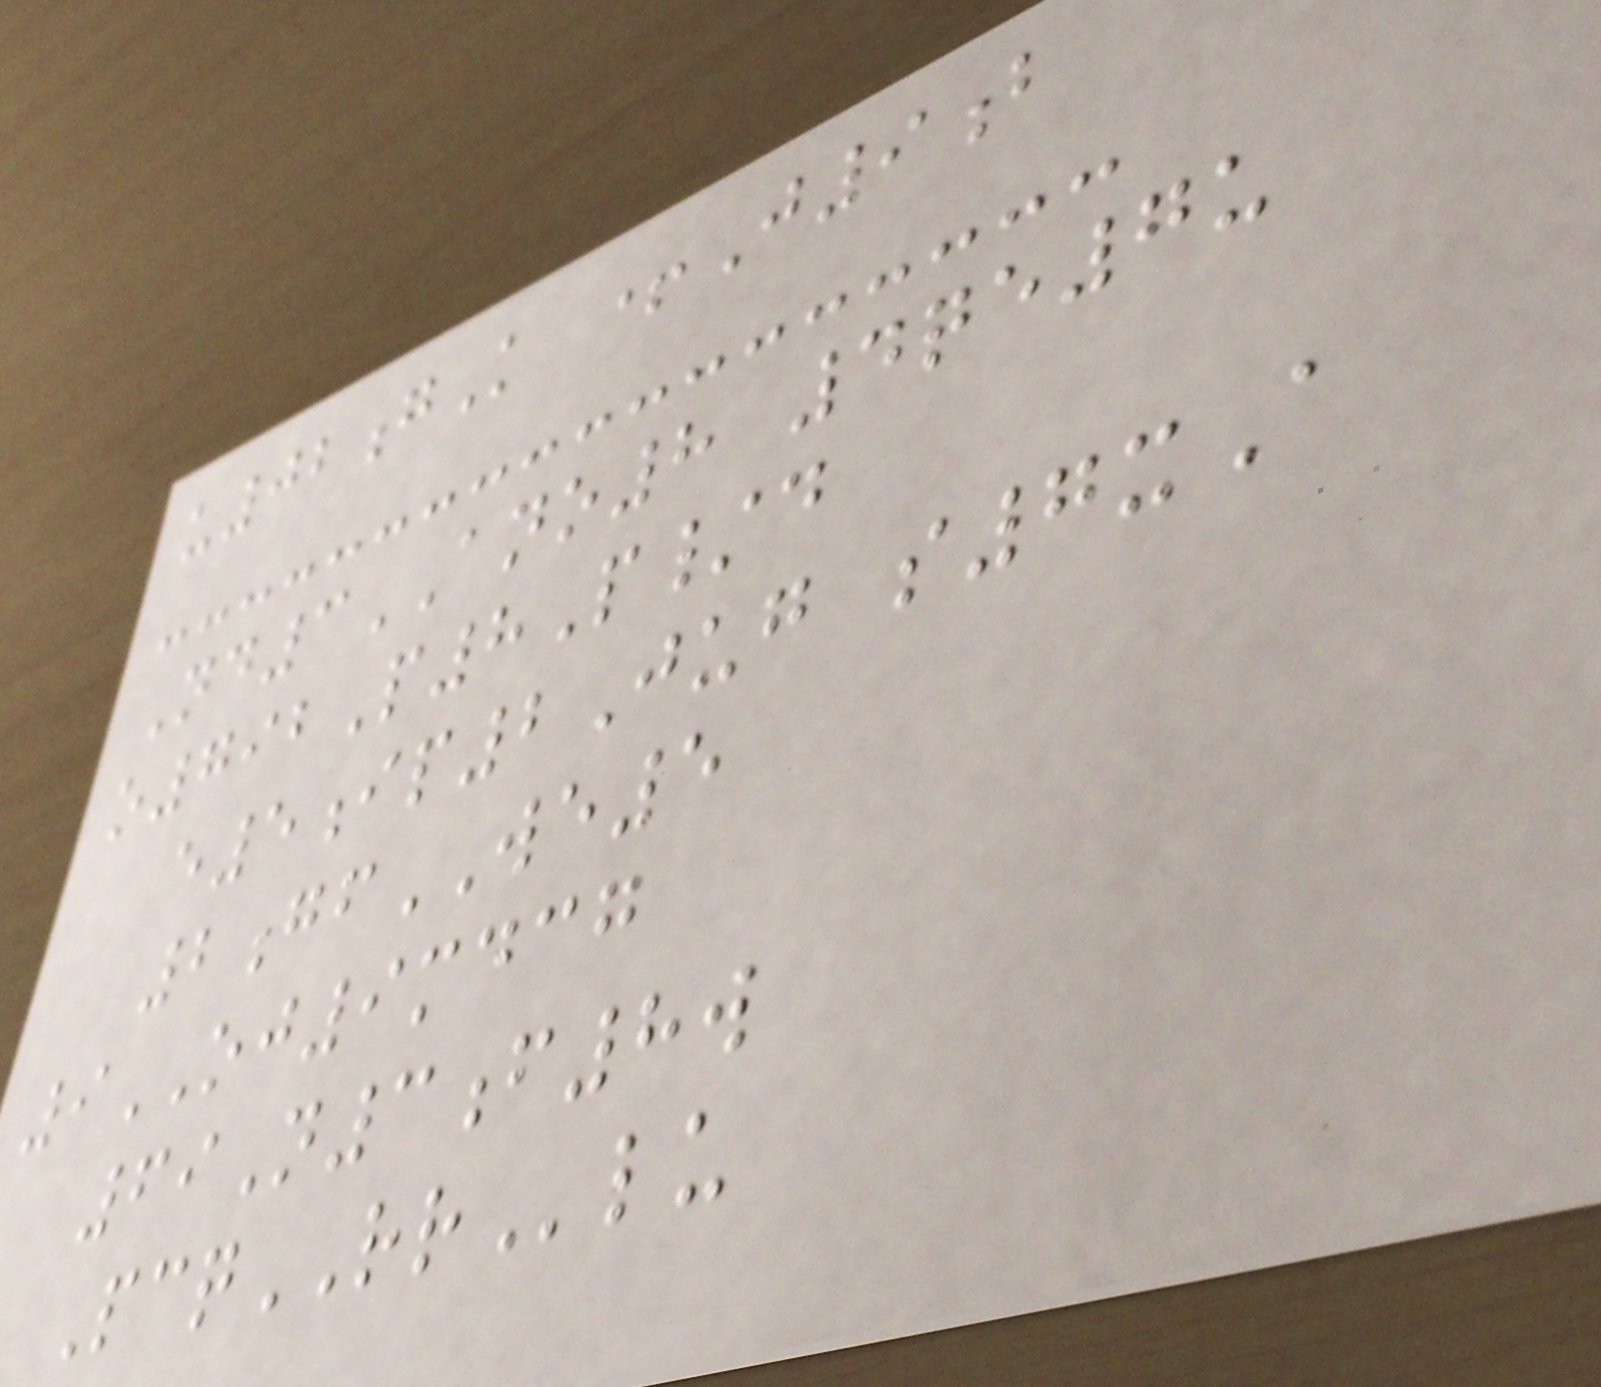u02gK +J9b
Nd3ANO8 4qe7u
o792P8P/d
e5ip2Jug s7xA
2gfWE5
9OJ9mdcg
69N3f8w
PcqRRlu
